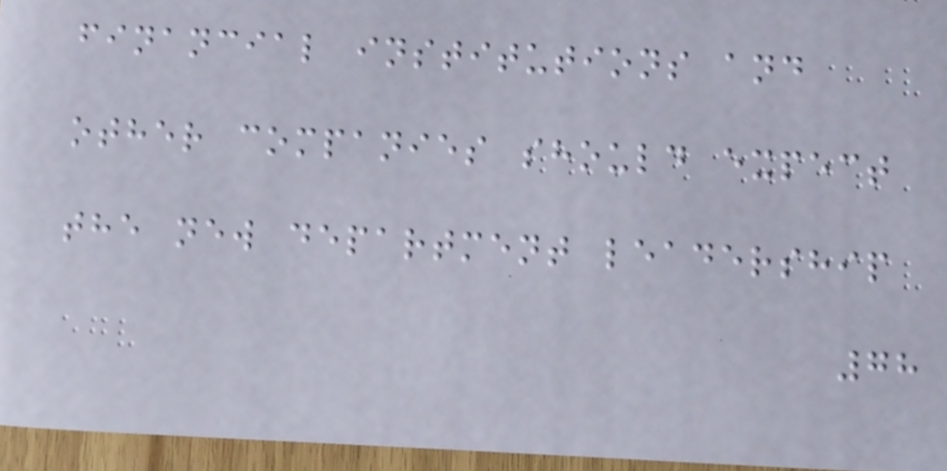financial institutions and
other companies should expect
the new department leadership
78
